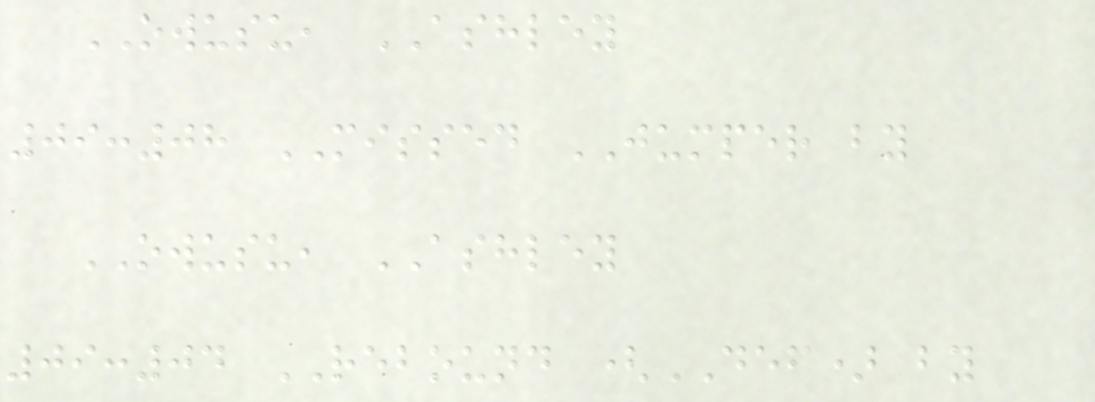OWUSU, ASHLEY
09:08 MISSED JUMPER by
OWUSU, ASHLEY
09:04 REBOUND (DEF) by
